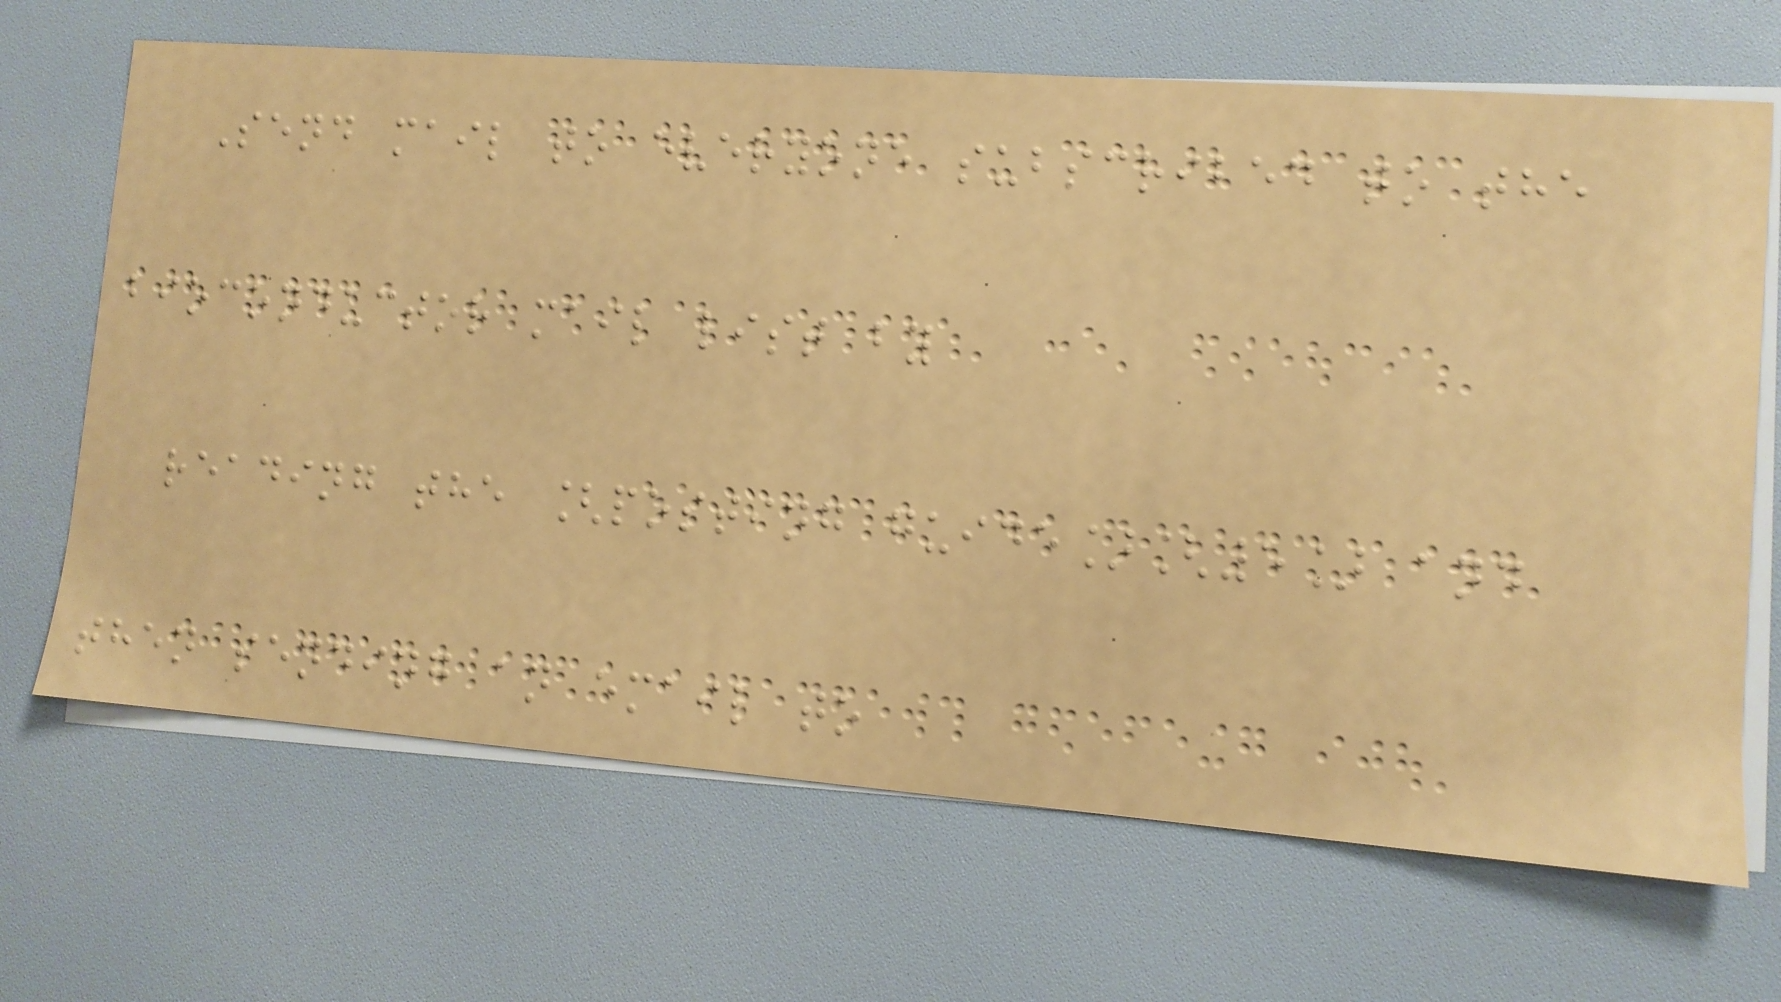Send mail to everyone subscribed to the
bioconductor mail list by
reading the [posting guide][5] and
then sending an email to
